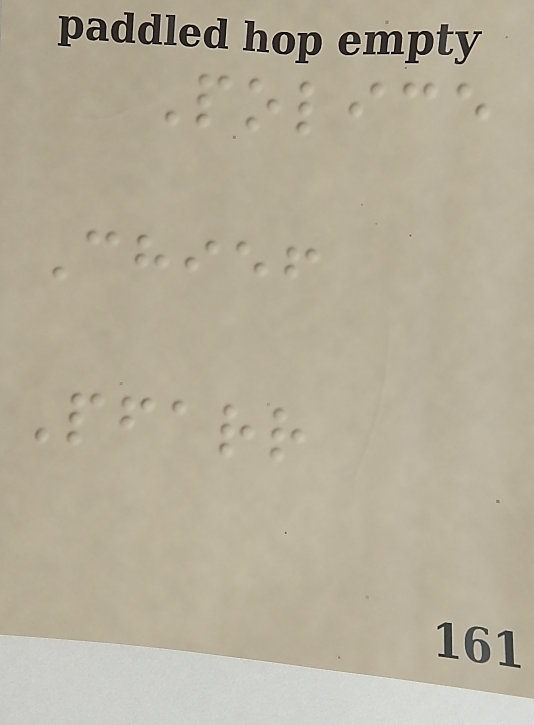Police
Chief
Pfarr
